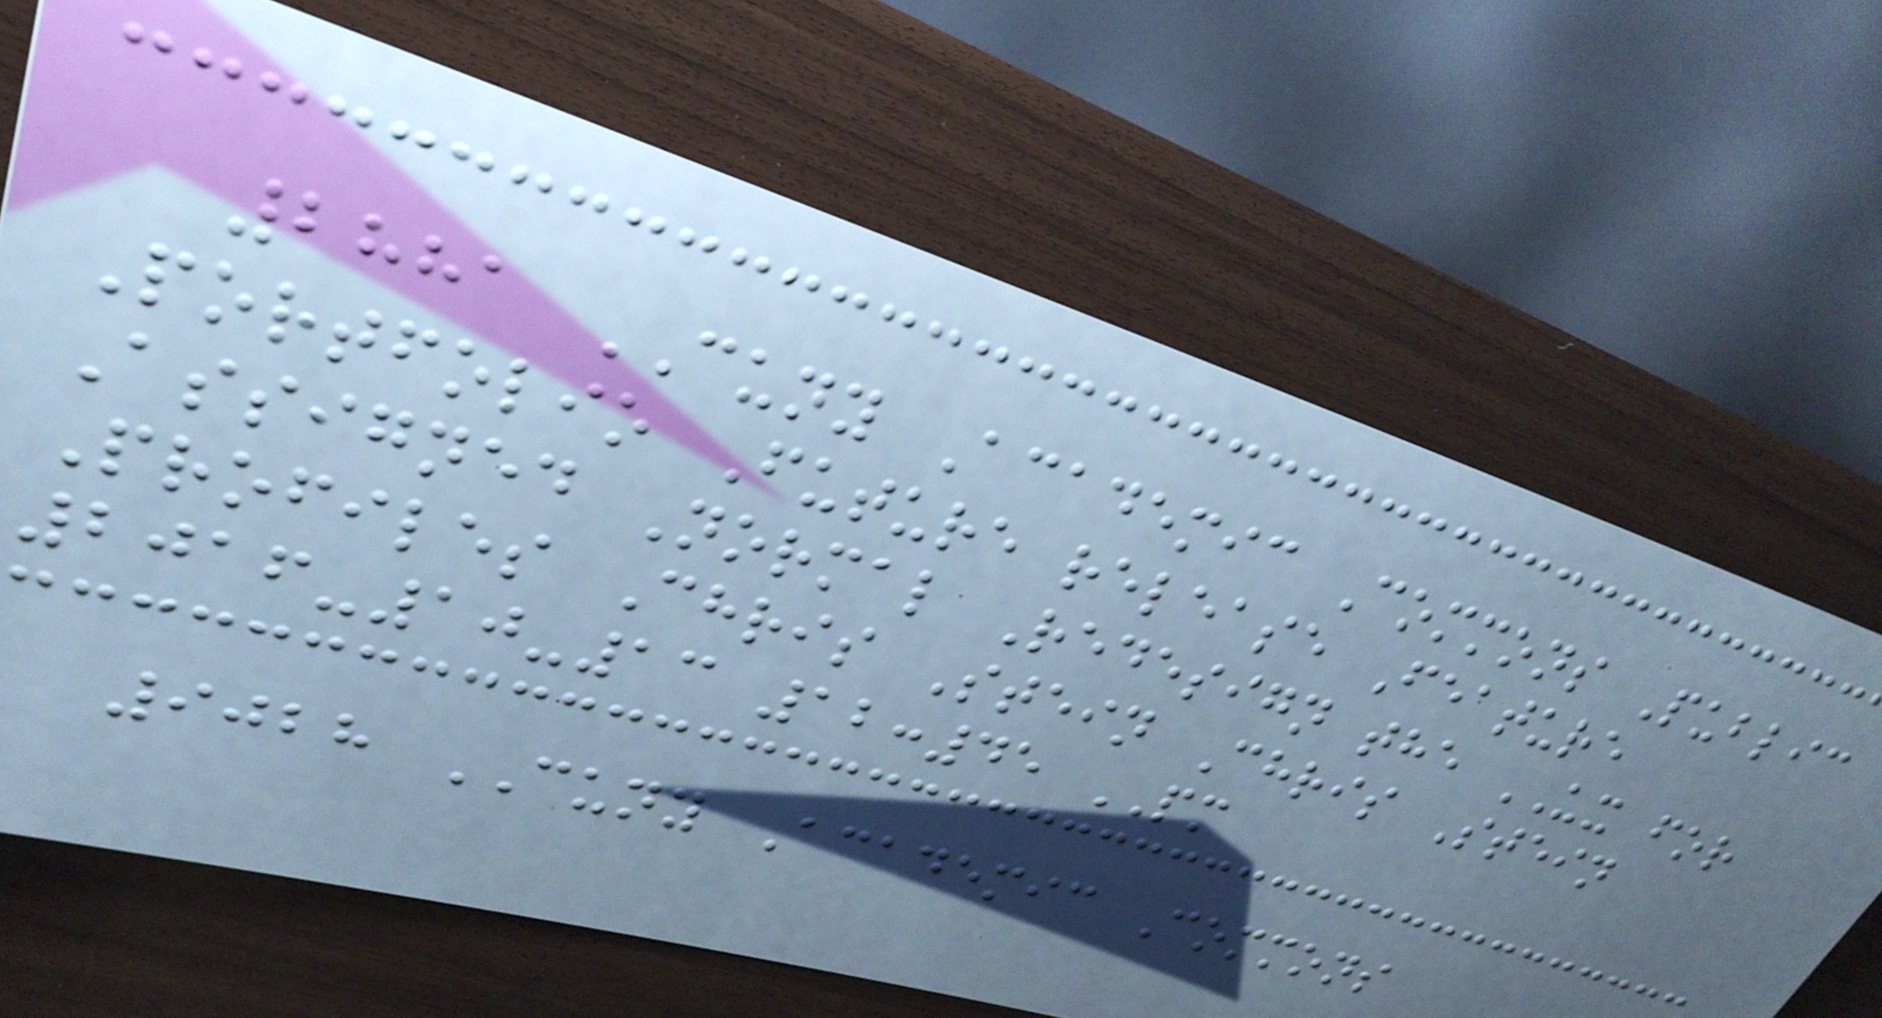2881 CUNY Academic Commons Public
Portfolio Future release Feature
Assigned Normal Redesign the UX for
Profiles Chris Stein Chris Stein
2016-10-13 12:45 PM
9028 CUNY Academic Commons
